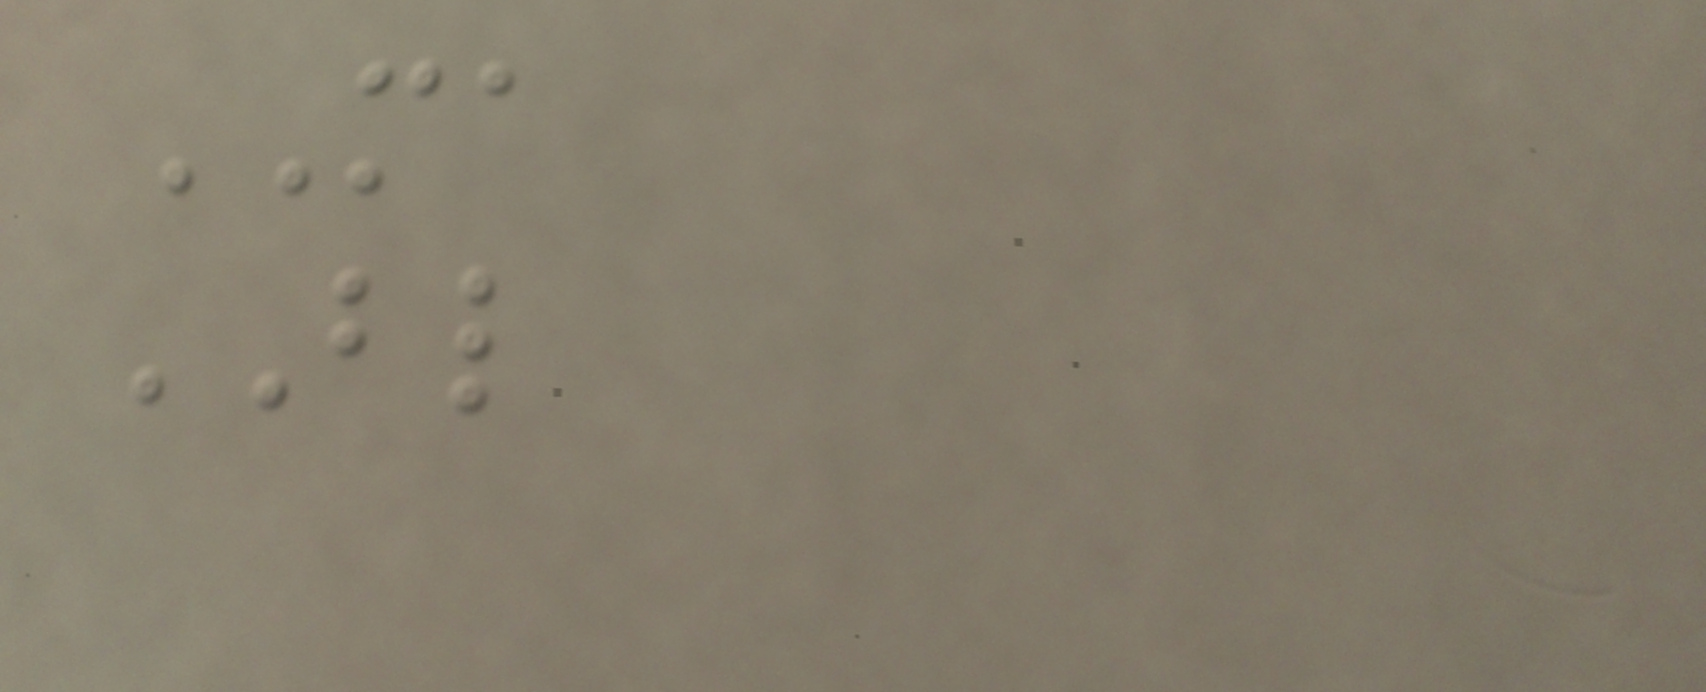MA
BL
